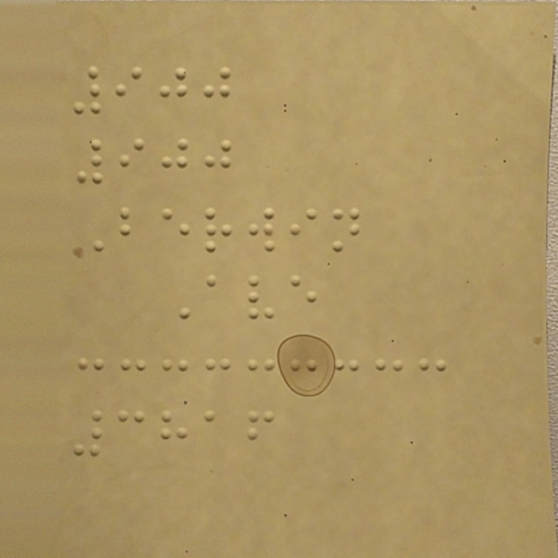900
900
Berwin
Ave
3816
